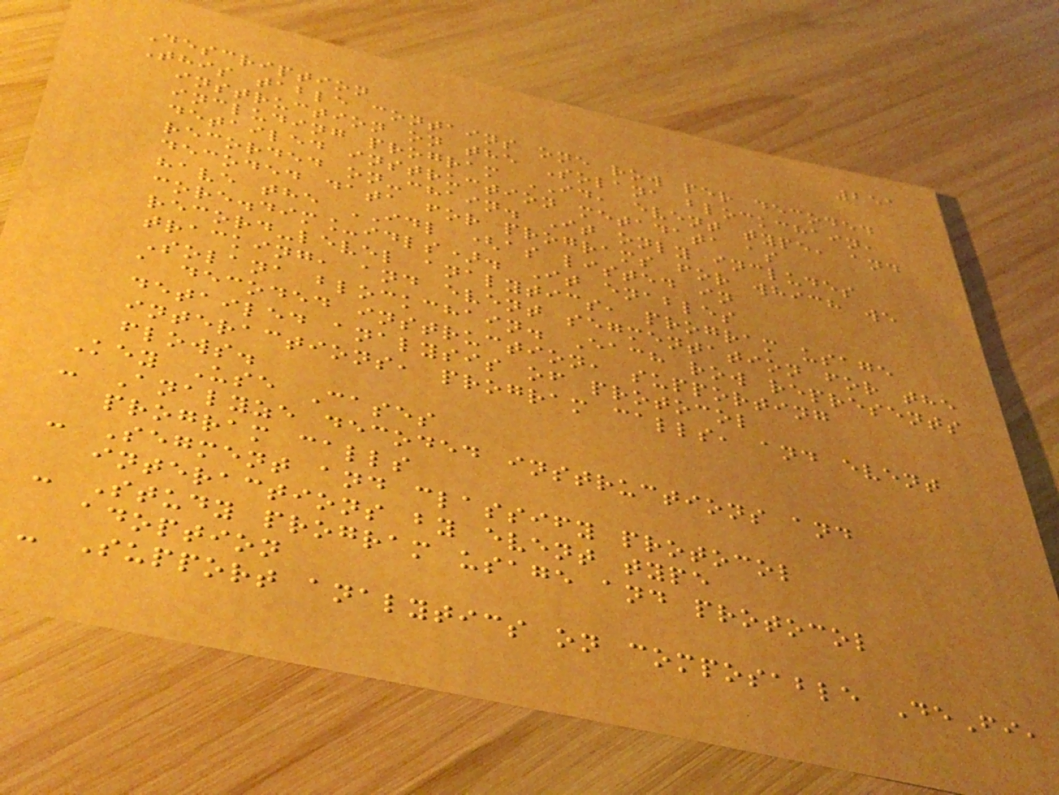251
Description
This table contains one row per decoded
instruction on the Solana blockchain,
including program ID, event type, and
detailed instruction metadata as
recorded on-chain. It only includes
decoded data for programs for which we
have the IDL (as listed in
core.dim_idls). It enables
record-level analytics, program usage
tracking, and event segmentation for the
Solana blockchain. Each row represents
a decoded instruction, supporting
detailed analysis of protocol
interactions, program calls, and event
flows.
Key Use Cases
- Analyze decoded instructions and
program calls
- Segment and classify protocol
interactions by event type
- Study program usage and protocol
adoption
- Support analytics on composable DeFi,
